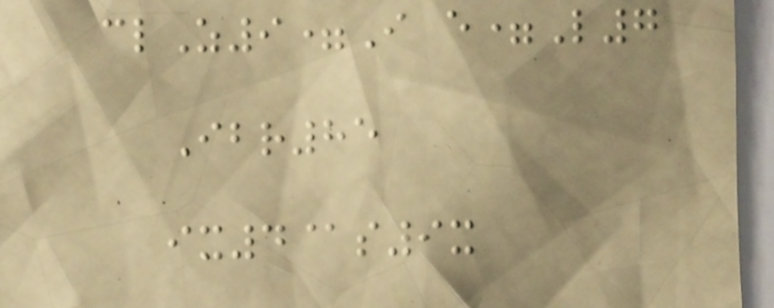clZ9=I e=L7
Ibr85
ix4@s9x
